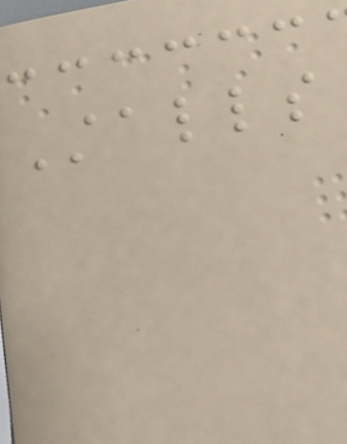Stalls
